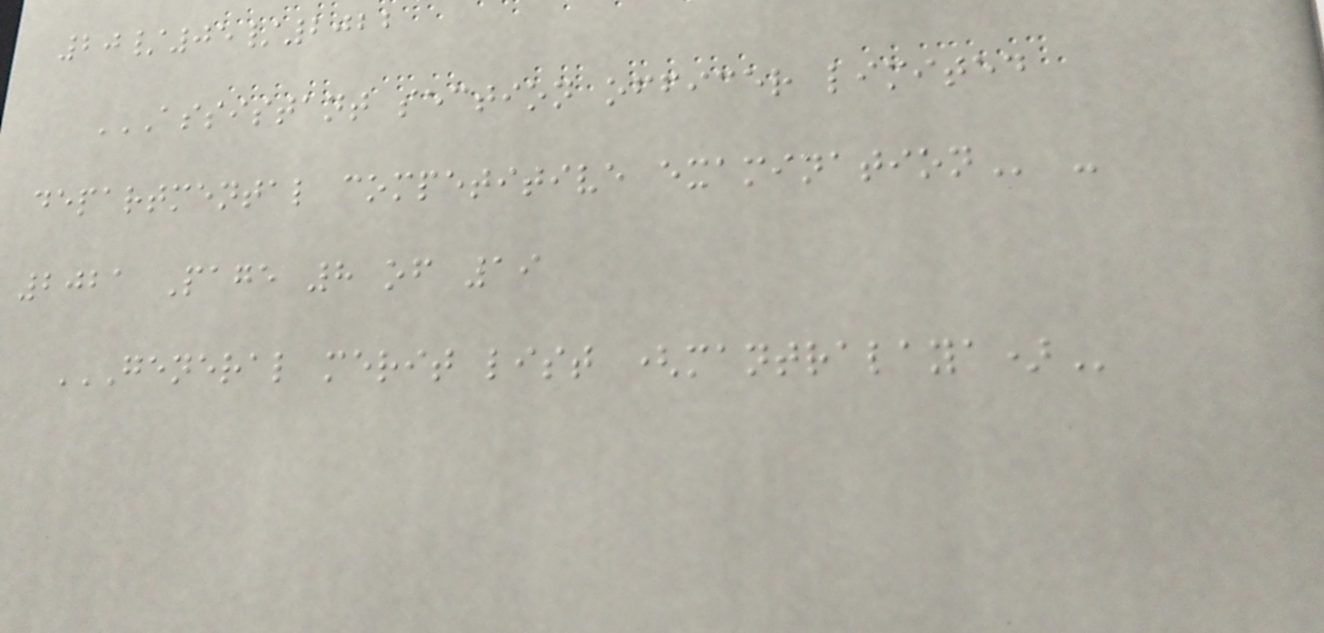20/05/2022
ASSISTANT SECTION OFFICER LIMITED
DEPARTMENTAL COMPETITIVE EXAMINATION -
2021 Page 8 of 19
GENERAL MERIT LIST (MANTRALAYA)
